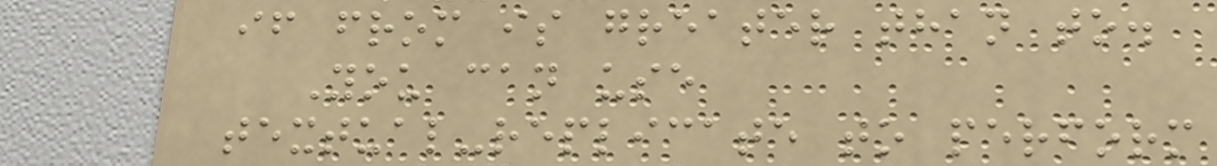if from is greater than to.
You can use
textual-replicate to perform
